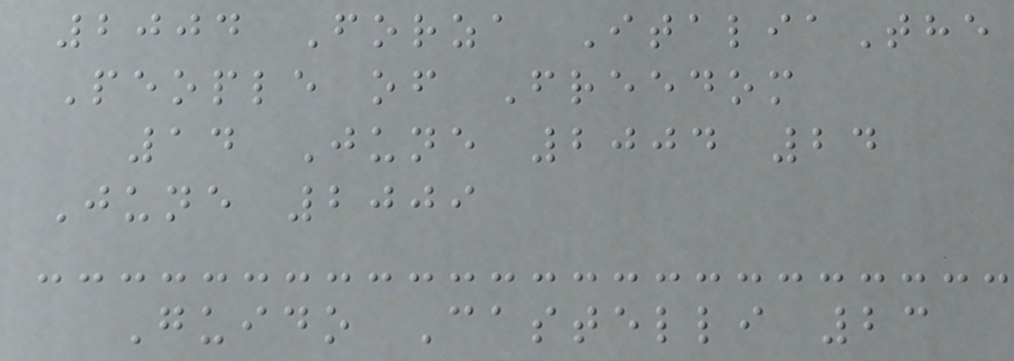2004 Forza ItaliaThe
People of Freedom
14 June 2004 24
June 2009
Guido Castelli 23
